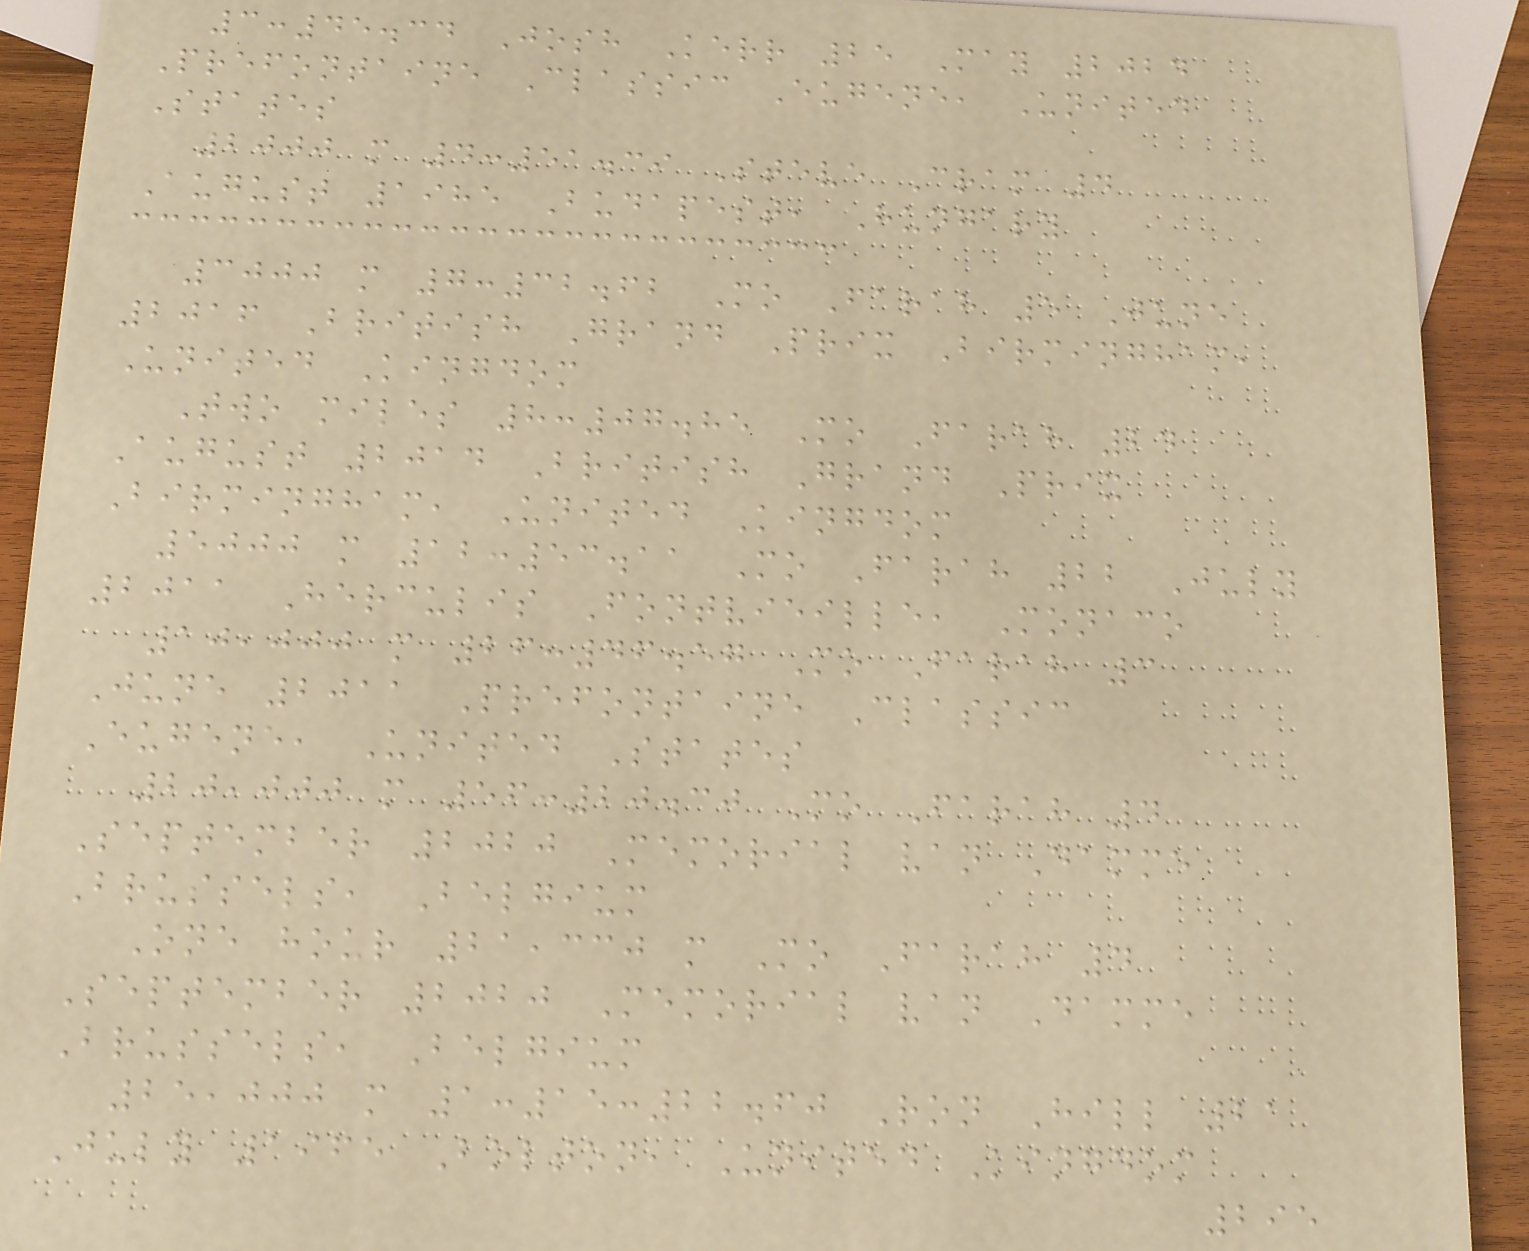3:45.34 Josh Kerr 25 May 2024
Prefontaine Classic Eugene, United
States
2000 m 4:51.39 Steve Cram 4
August 1985 Budapest, Hungary
3000 m 7:32.62 Mo Farah 5 June
2016 British Grand Prix Birmingham,
United Kingdom
Two miles 8:07.85 Mo Farah 24
August 2014 British Grand Prix
Birmingham, United Kingdom
5000 m 12:53.11 Mo Farah 22 July
2011 Herculis Fontvieille, Monaco
10,000 m 26:46.57 Mo Farah 3
June 2011 Prefontaine Classic
Eugene, United States
20,000 m 56:20.30 Mo Farah 4
September 2020 Memorial van Damme
Brussels, Belgium
One hour 21,330 m Mo Farah 4
September 2020 Memorial van Damme
Brussels, Belgium
25,000 m 1:15:22.60 Ron Hill 21
July 1965 Bolton, United Kingdom
295
